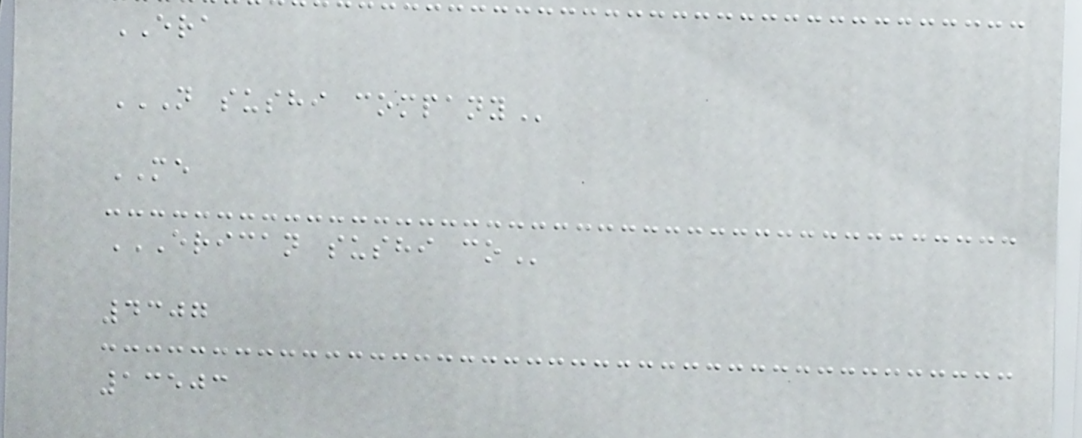ERA
N SUSHI COMPANY
ME
ERICAN SUSHI CO
4307
13503
